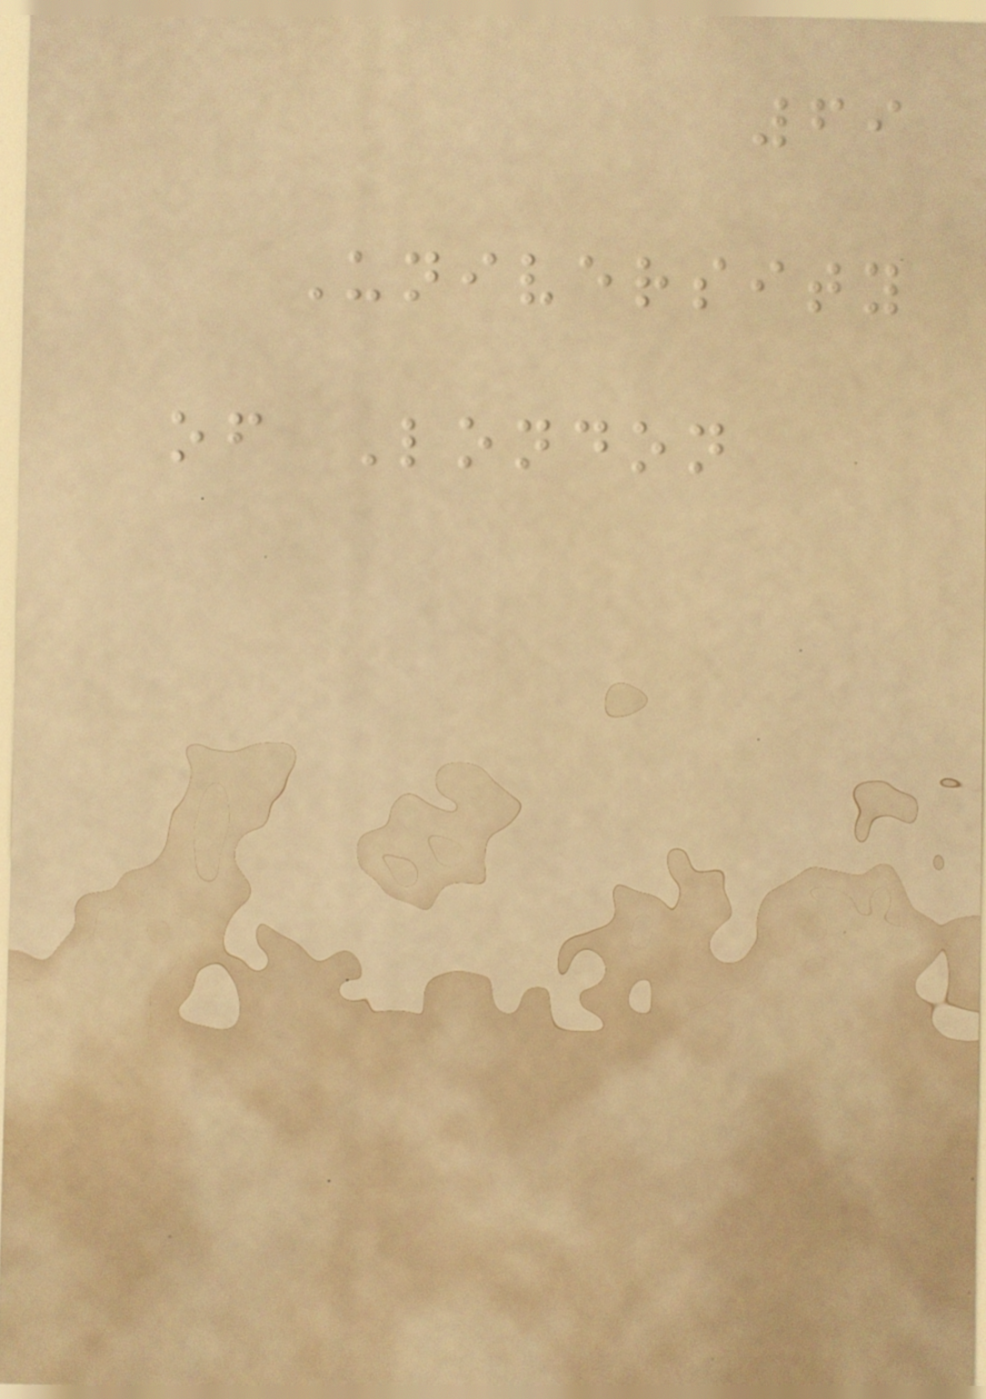69
University
of London
